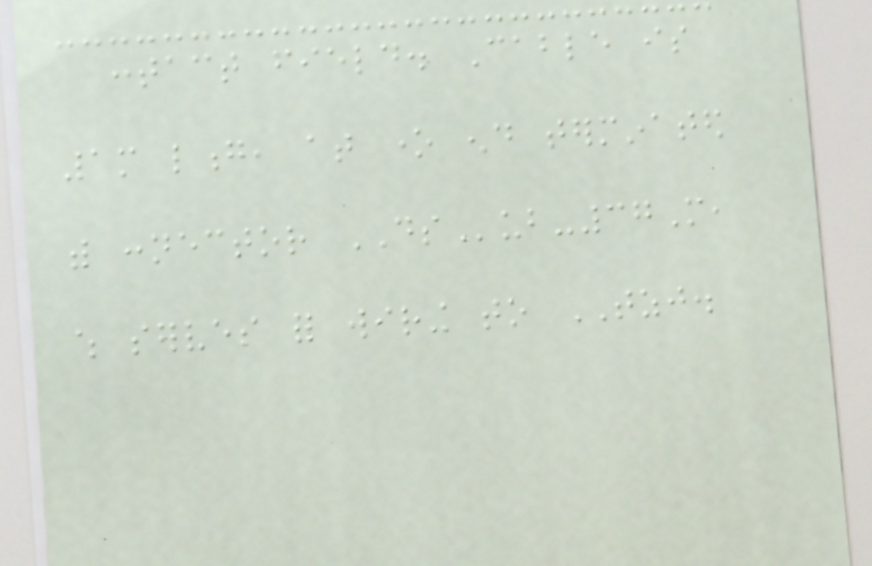contact field. Cable is
1m long, at one end terminated
with connector DSub-37M,
which serves for wiring to TZJ.
